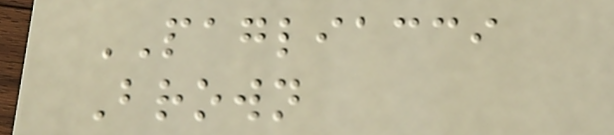PAGLIACCI
Brown
